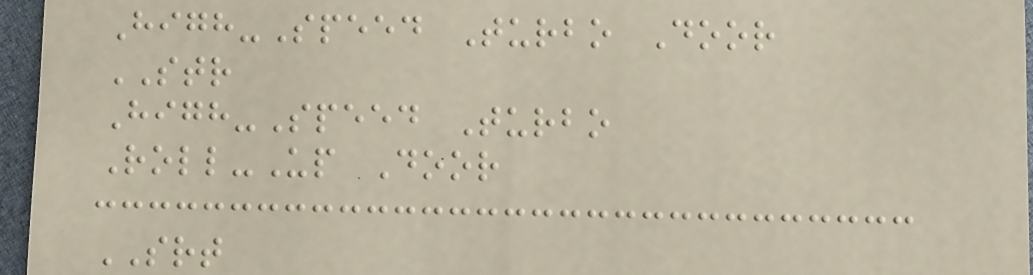High-Speed Turbo Door
STR
High-Speed Turbo
Roll-Up Door
SRT
